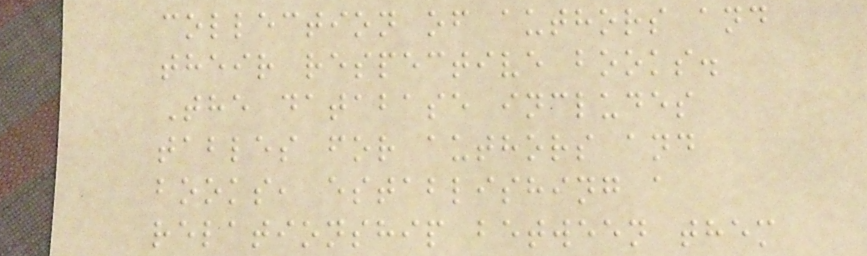collection of authors and
their respective books.
The database includes
tables for authors and
books, establishing a
relationship between them
